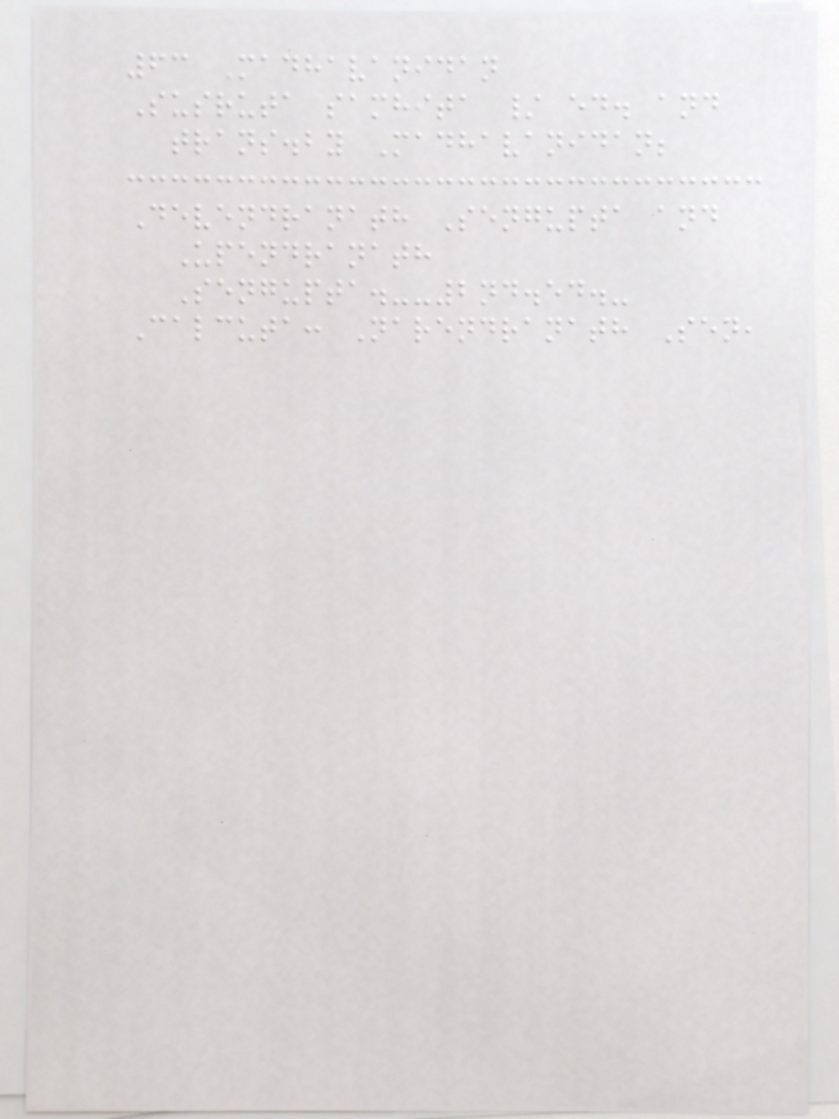63 Madhavanidan
Susruta samhita / ed. and
trans.by Madhavanidan;
Devendranath Sengupta and
Upendranath
Sengupta.--2nd.ed.-
Calcuta: Narendranath Sen,
